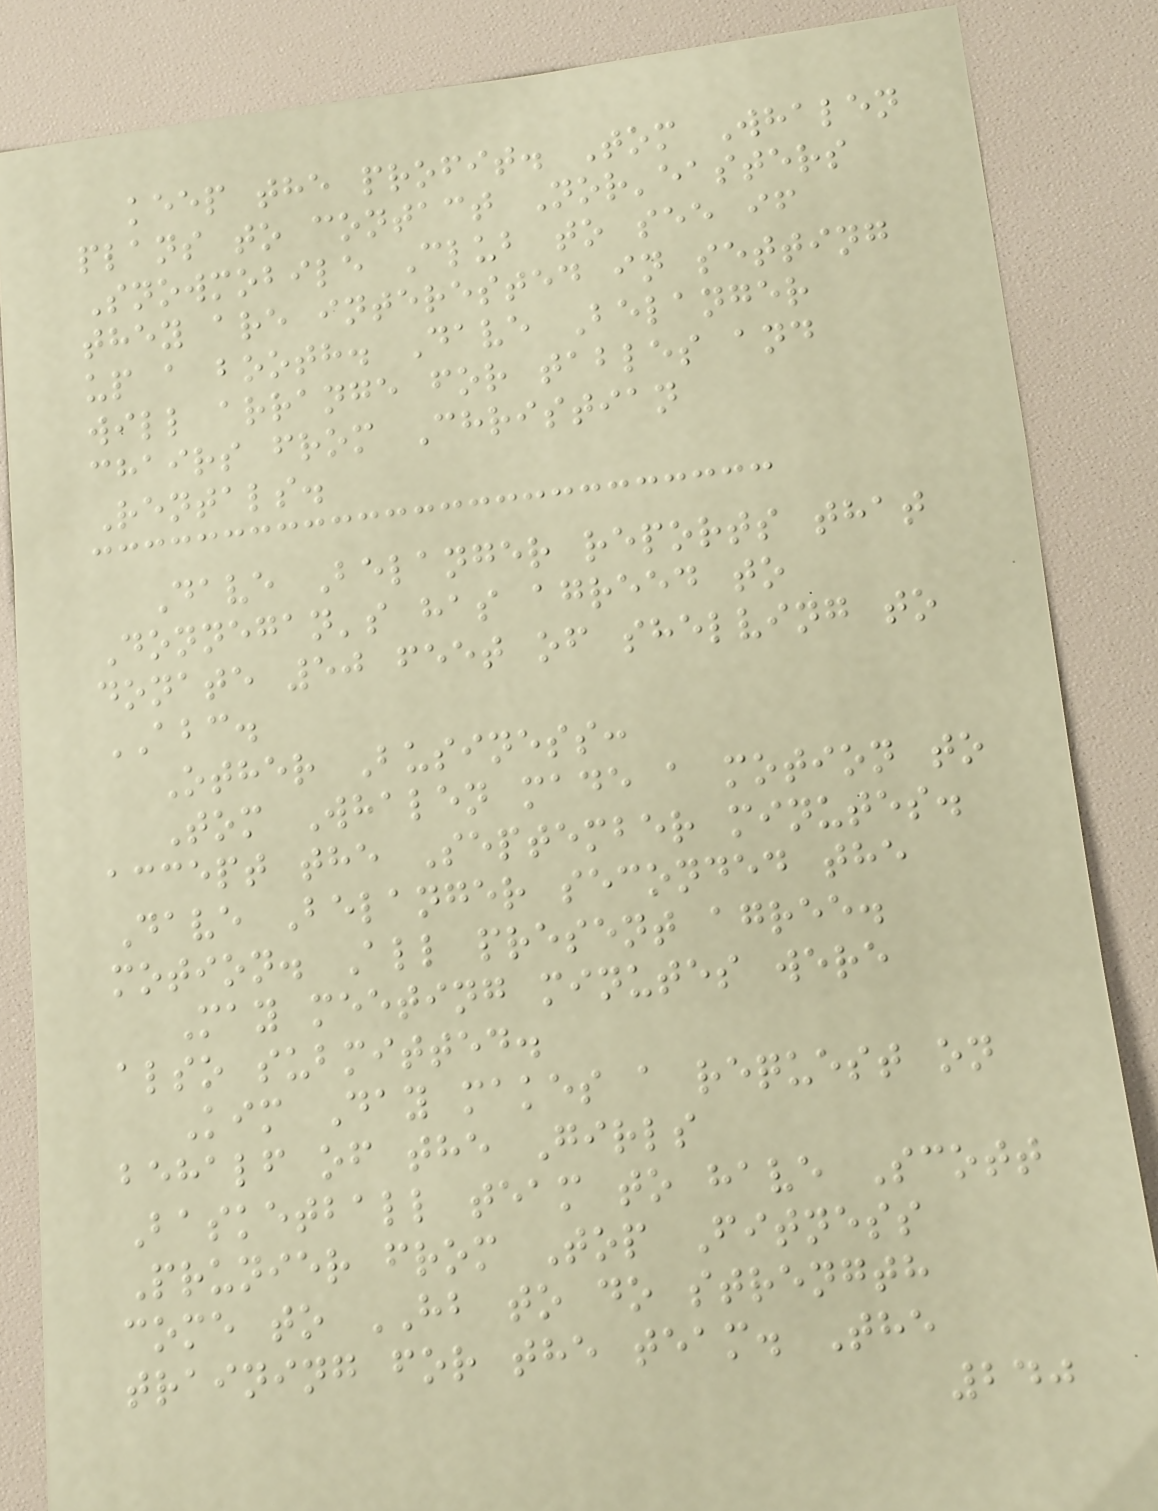keep the profit. Tom Whalen
plans to contact Nor'easters
Snowmobile Club to see if
they are interested in setting
up a booth. Dave Belanger
will arrange for tables and
chairs from Christian
Rentals.
Dave Belanger reports that
Donnegan's has agreed to
donate 50 feet of shelving to
ABC.
Other Business:
Tom Whalen made a motion to
accept the September minutes.
Dave Belanger seconded the
motion. All present agree.
May meeting minutes were
also submitted.
Kim Day makes a request on
behalf of the Girls
Basketball team to have Scott
Prunier from Top Fitness
come to HB to do strength
training for the team. The
240
